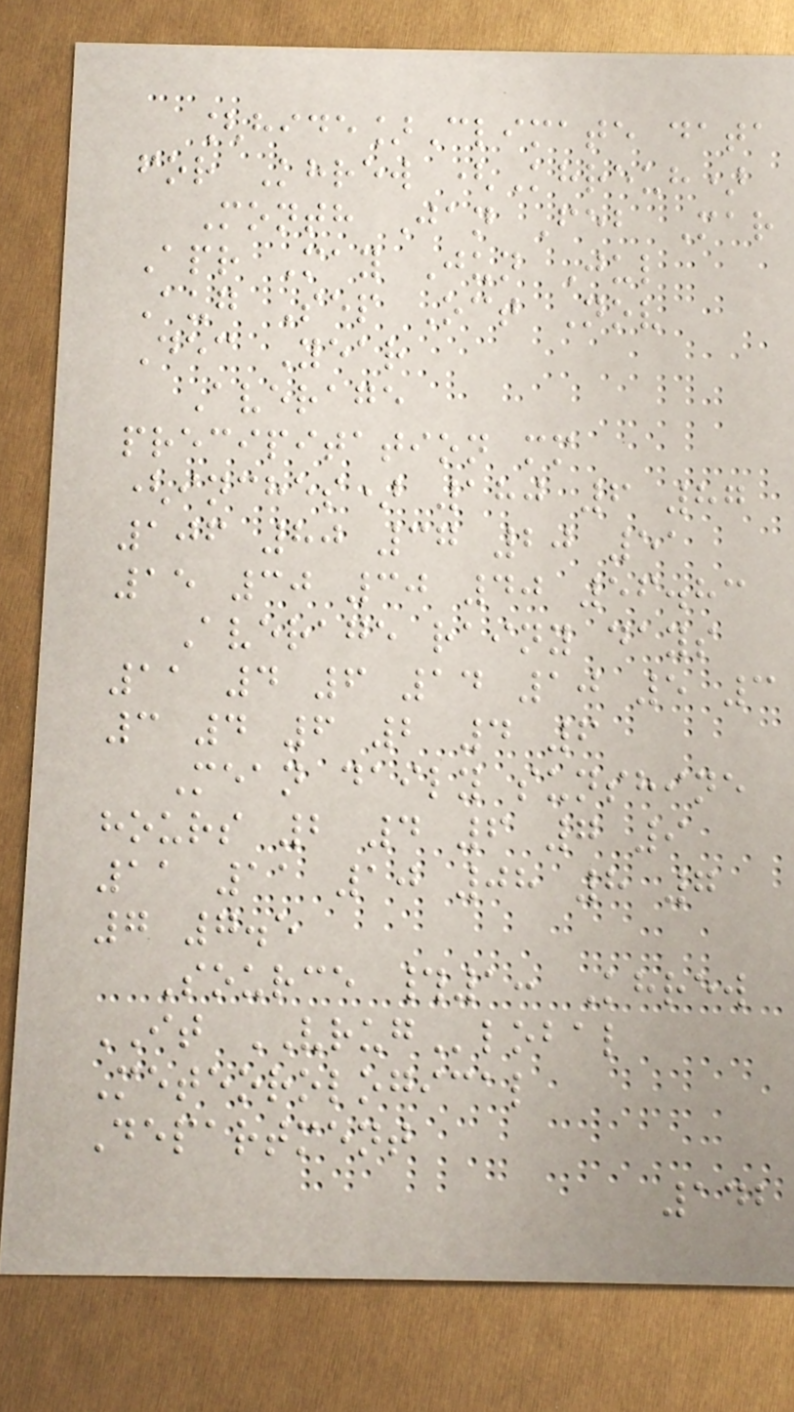[hide]Climate data
for Khrew (Khreuh)
Month Jan Feb Mar
Apr May Jun Jul
Aug Sep Oct Nov
Dec Year
Average
precipitation mm
(inches) 180 6 87
106 80 37 20 51
15 30 30 40 56.83
Average rainy days
11 4 6 14 10 5 3
3 4 6 2 4 6
Mean daily sunshine
hours 2 4 6 7 9
11 11 10 08 8 7
7 7.5
Source #1: Khrew
IT VRUGlobal
Meteorological
Department
142
